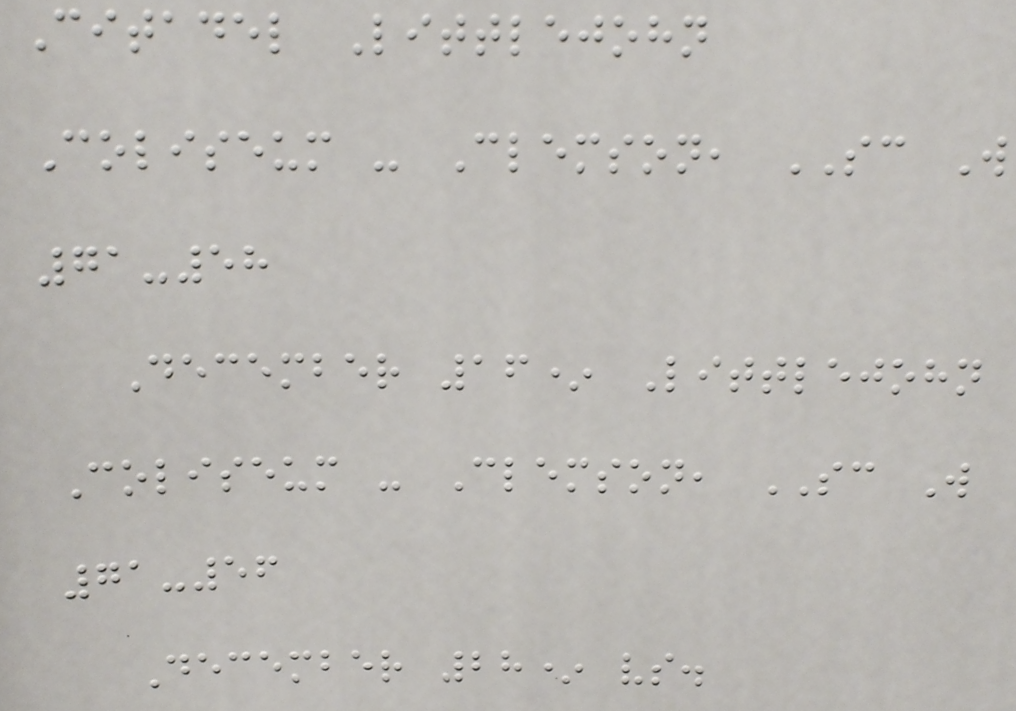Citadel Littlejohn
Coliseum - Clemson, SC W
71-58
December 16* Littlejohn
Coliseum - Clemson, SC W
71-56
December 28* vs.
